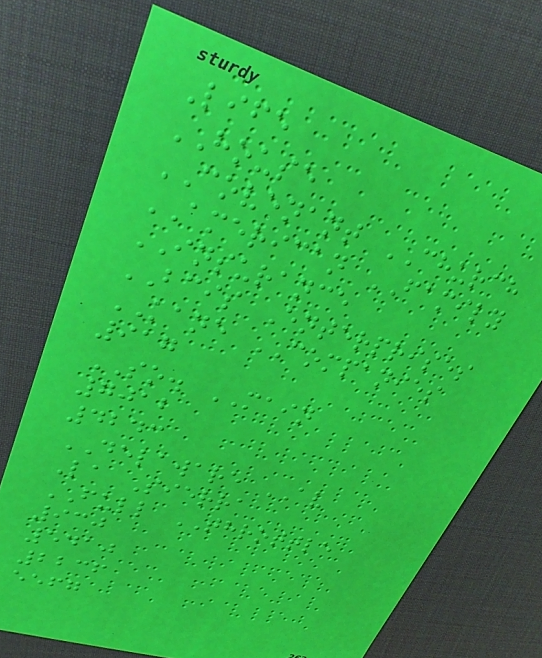Life
HOUSE
COVENANT CHURCH
AMERICAN FAMILY
INSURANCE
BCIS Enterprises
KANE COMPANIES
917
SO. MAIN
7012
4243
DELAWARE AV
La Sierra
FULL THROTTLE
930
5410
2236
eefg
